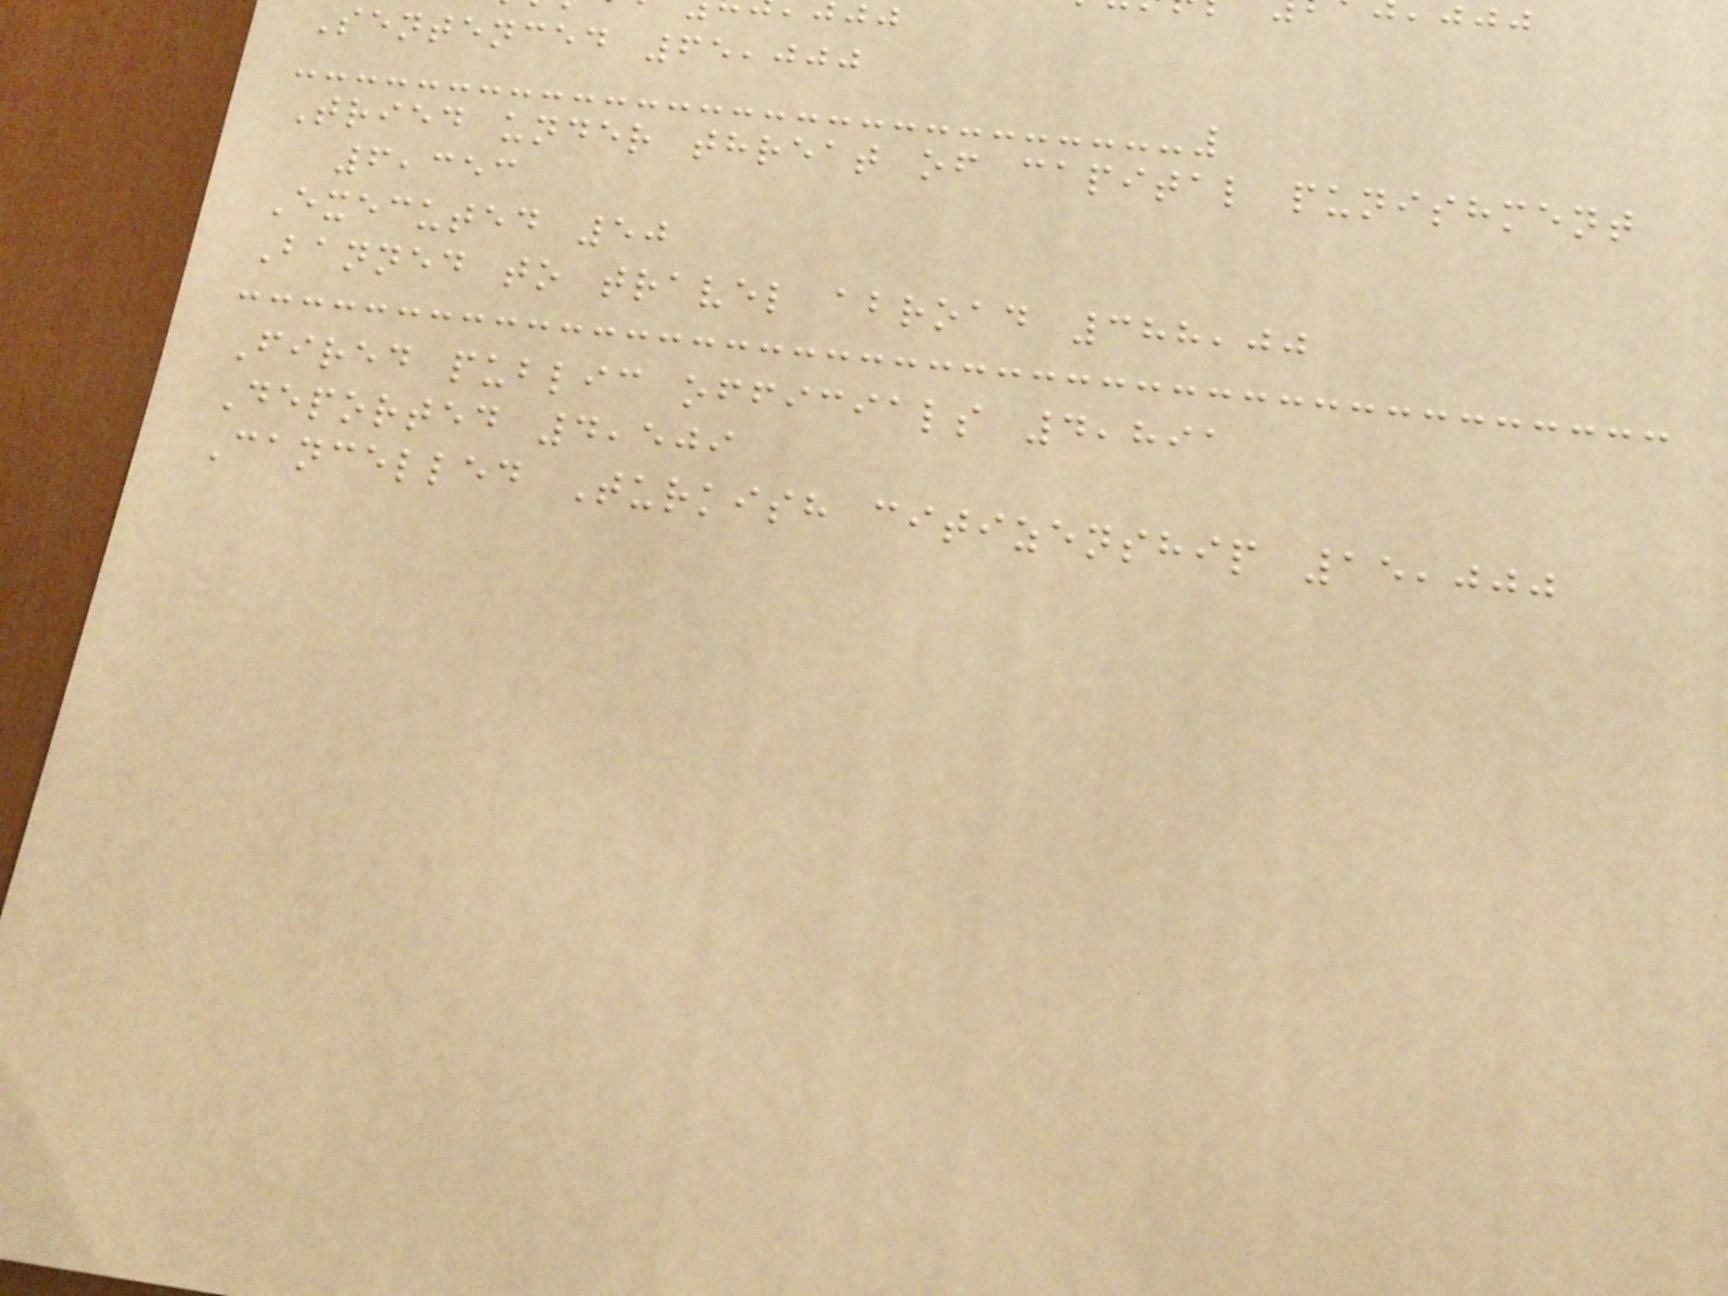Sentenced 65,000
Tried under threat of capital punishment
6,353
Executed 50
Banned to travel abroad 388,00
Fired public officials 4,891
Deported 4,509
Cancelled Turkish citizenship 15,000
